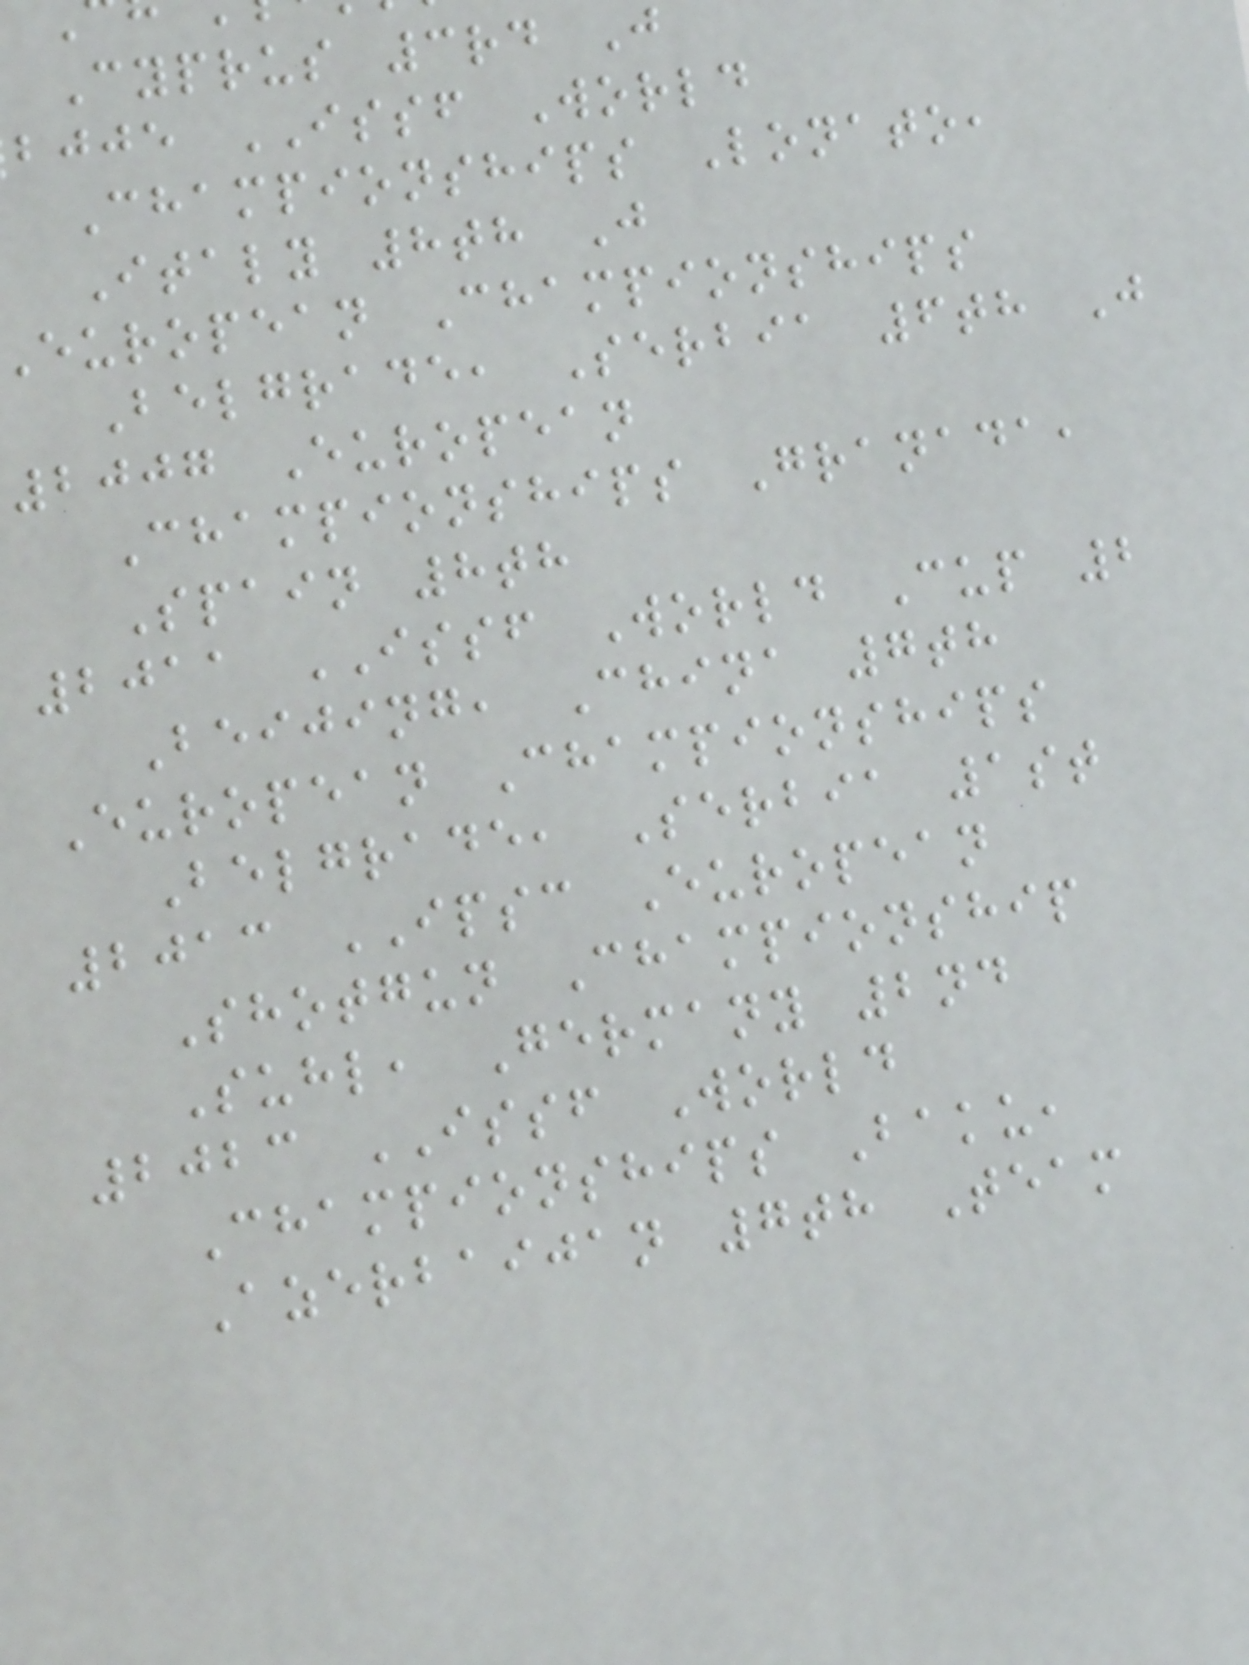Cyprus 3rd J
bjje ISSF World
Championships Lonato,
Italy 8th J
european Championships
Belgrade, Serbia 6th J
2007 European
Championships Granada,
Spain 8th
2011 ISSF World Cup 2
Beijing, China 7th
European Championships
Belgrade, Serbia 1st
2013 IPSC European
Shotgun Championship
Suhl, Germany 2nd
2023 ISSF World
Championships Baku,
Azerbaijan 7th Team
